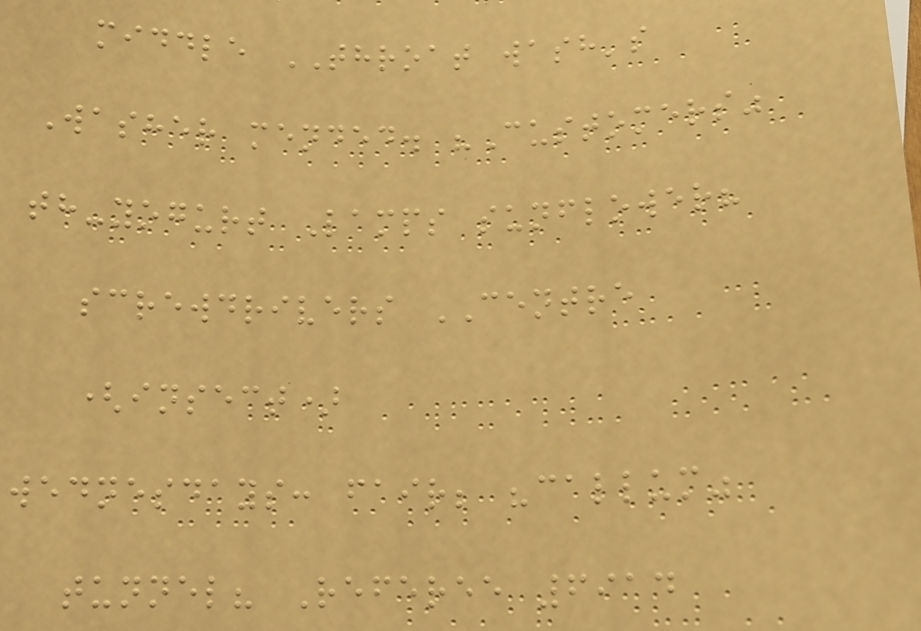middle THROAT wash's
Washer mended. "Customers"
th-yogurt Lamps sunflower?
screwdrivers CENTRE
(insect)
wednesdays: fair; "callum"
tunnel? Referee 6914
